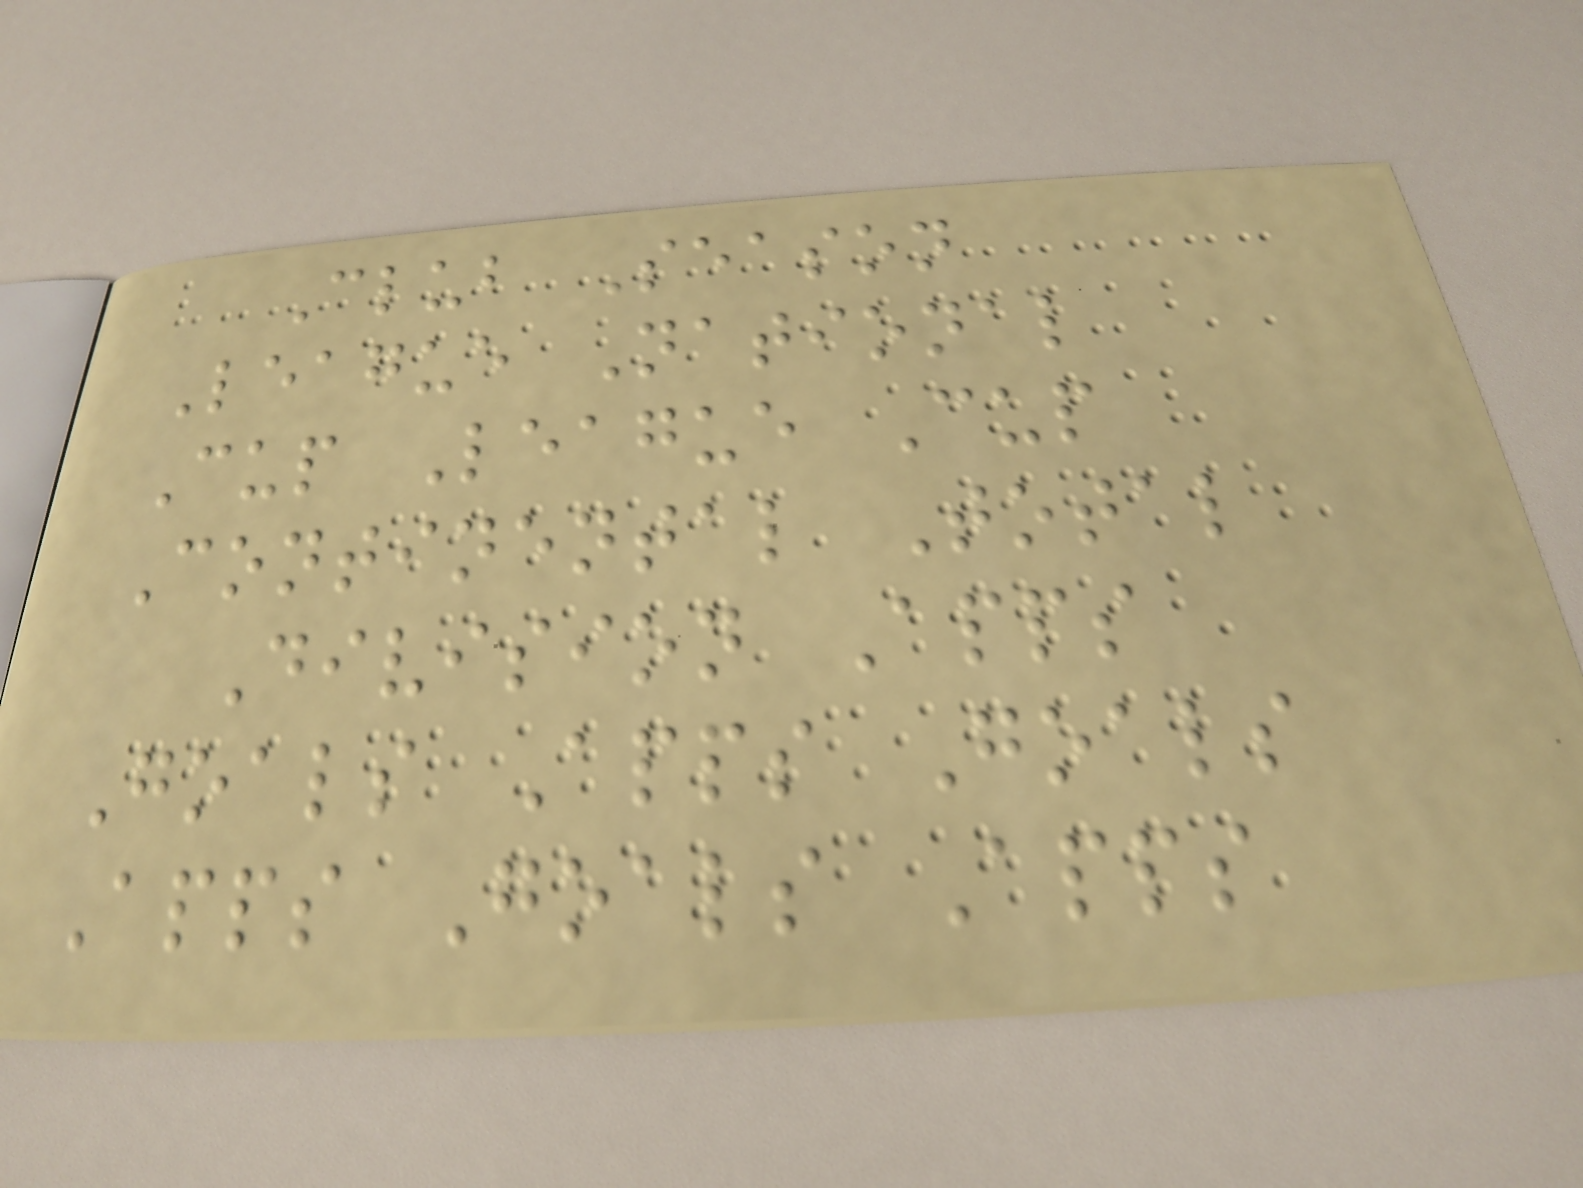Club Season
League National
Cup League Cup
Continental Total
Division Apps
Goals Apps Goals
Apps Goals Apps
